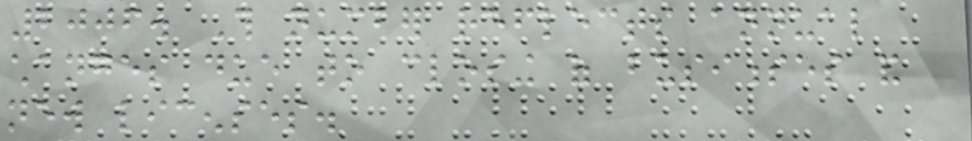2006. This number reflects annual
changes due to closing of businesses and
new licenses.
